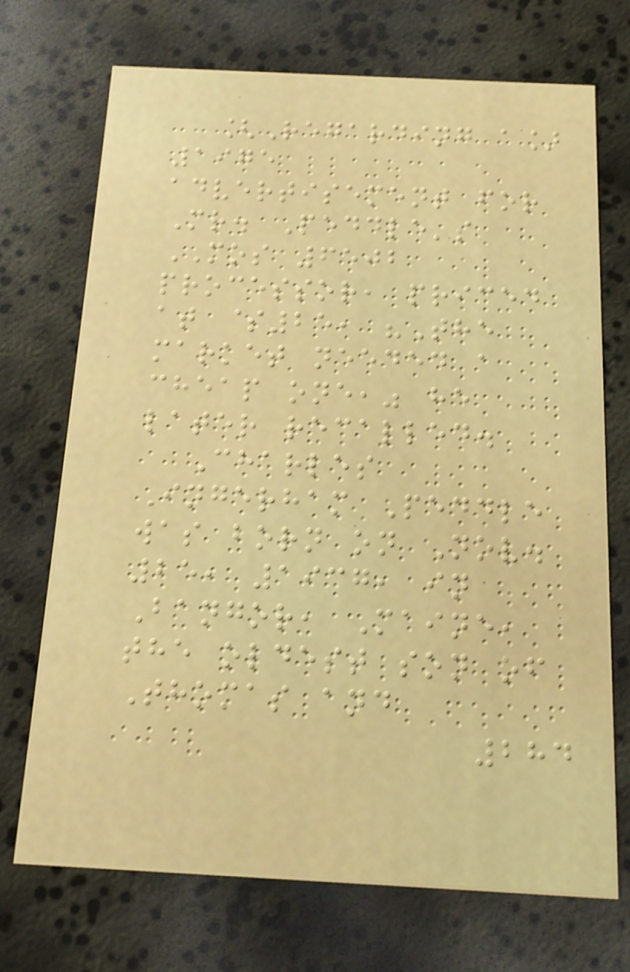[Regarding a]
1975
advertisement for
Mr. Peddle's
MOS 6502
processor, priced
at $25, "The
market needed a
cheap one," he
later recalled.
Charles
Ingerham Peddle
was born on Nov.
25, 1937, in
Bangor, Maine,
the oldest son of
Thomas and
284
